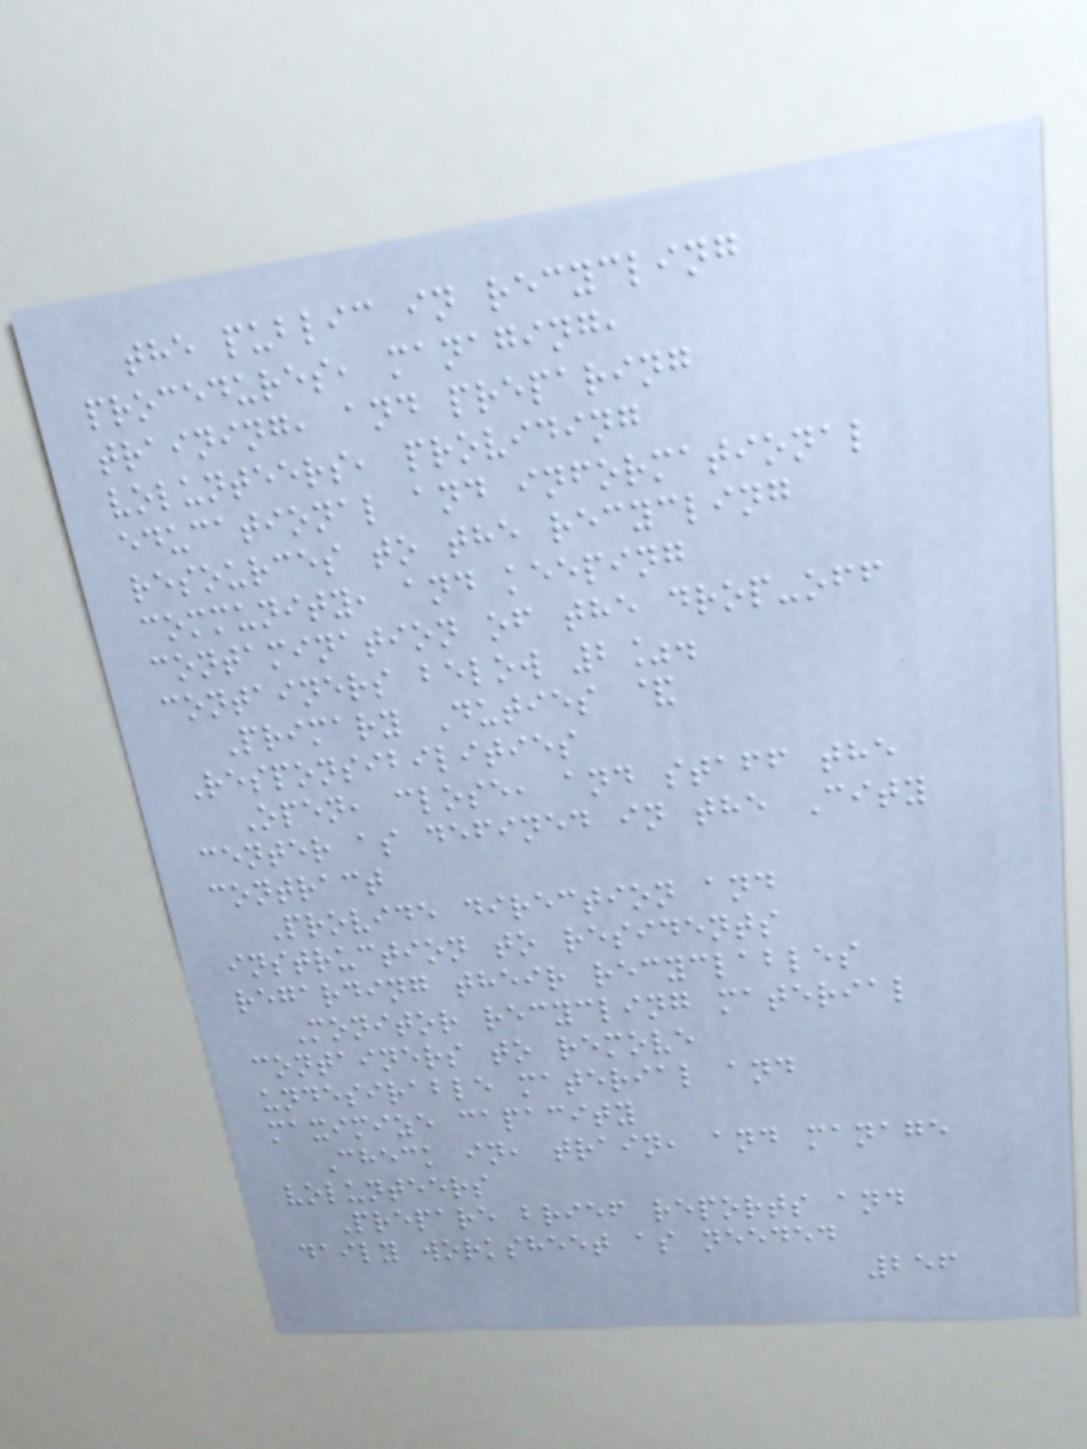the public in recycling
procedures, managing,
training, and preparing
volunteers, providing
educational and informational
resources to the recycling
community, and keeping
contamination of the drop-off
containers below 2%.
Primary Duties &
Responsibilities
Open, close, and staff the
center as defined in the City
contract
Provide direction and
instruction to residents
regarding their recyclables
Monitor recycling material
containers to remove
undesirable material and
maximize capacity
Check in, train, and manage
volunteers
Prepare brief reports and
daily worksheet as needed
256
